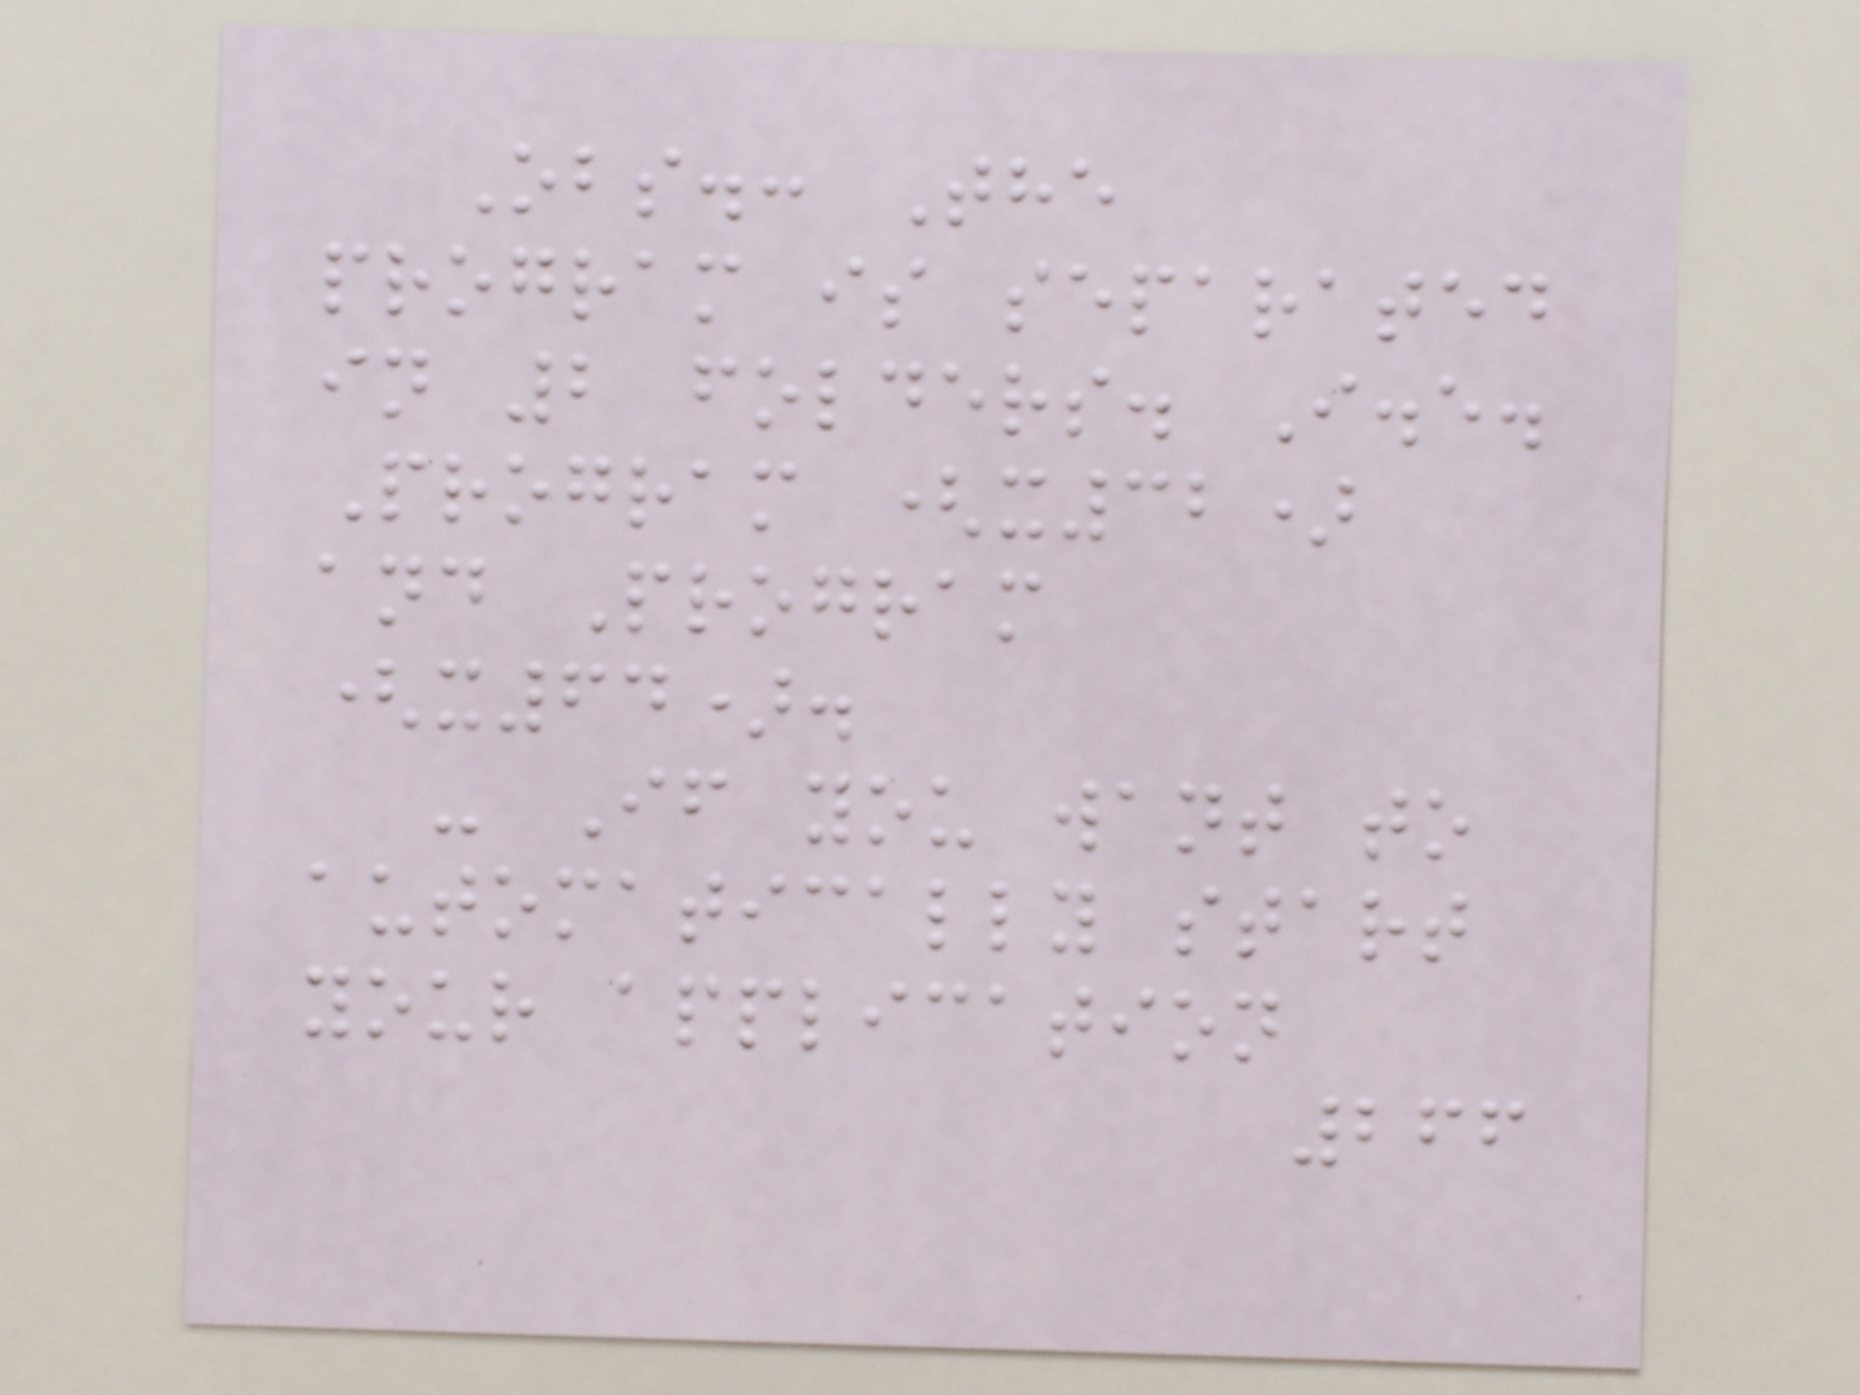Obs.: The
program is separated
in 2 folders. I.e.
Program (x32)
and Program
(x64).
- If you want to
automatically start
your application
266
